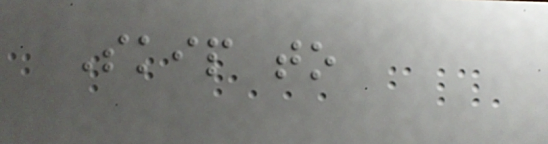Skip to
